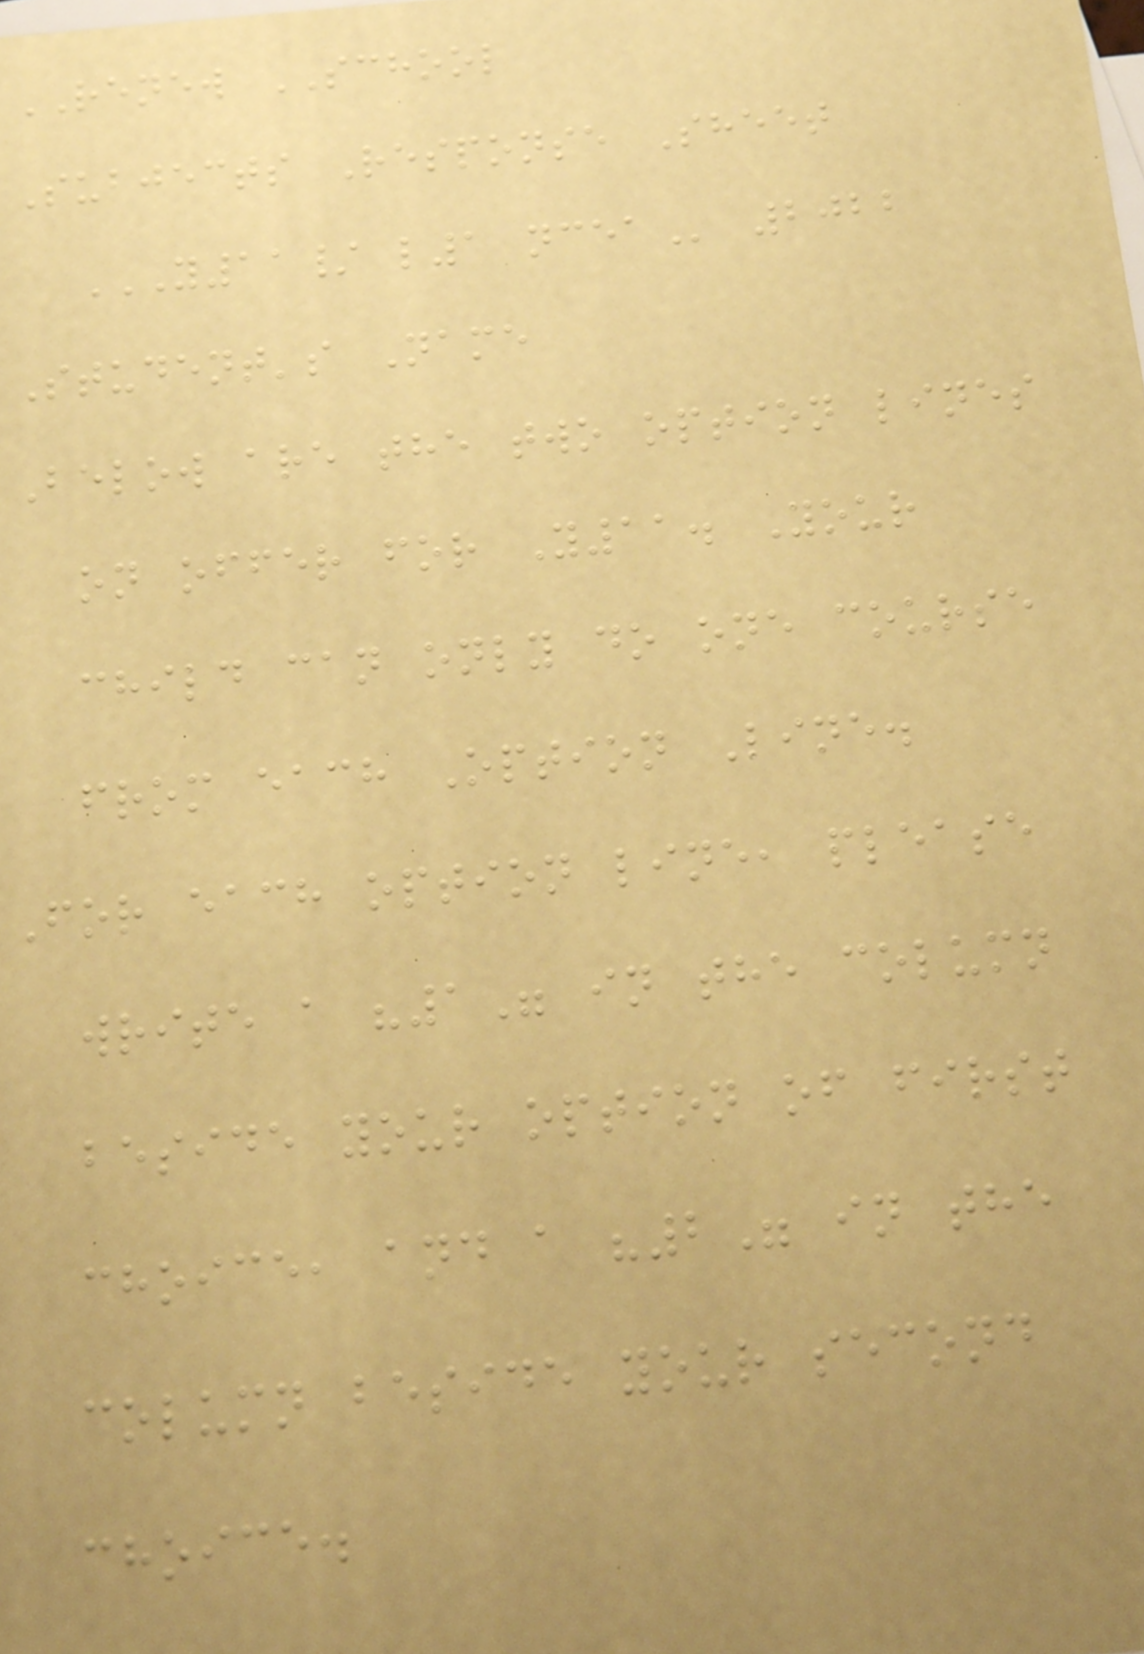RENEW SCHOOL
Subjects Response Sheet
Y11/ L1 NCEA 2022
Student's Name
Below are the two option lines
on offer for Y11. Your
child can only do one course
from each Option Line.
For each option line, please
write a "1" in the column
beside your option of first
choice, and a "2" in the
column beside your second
choice.
